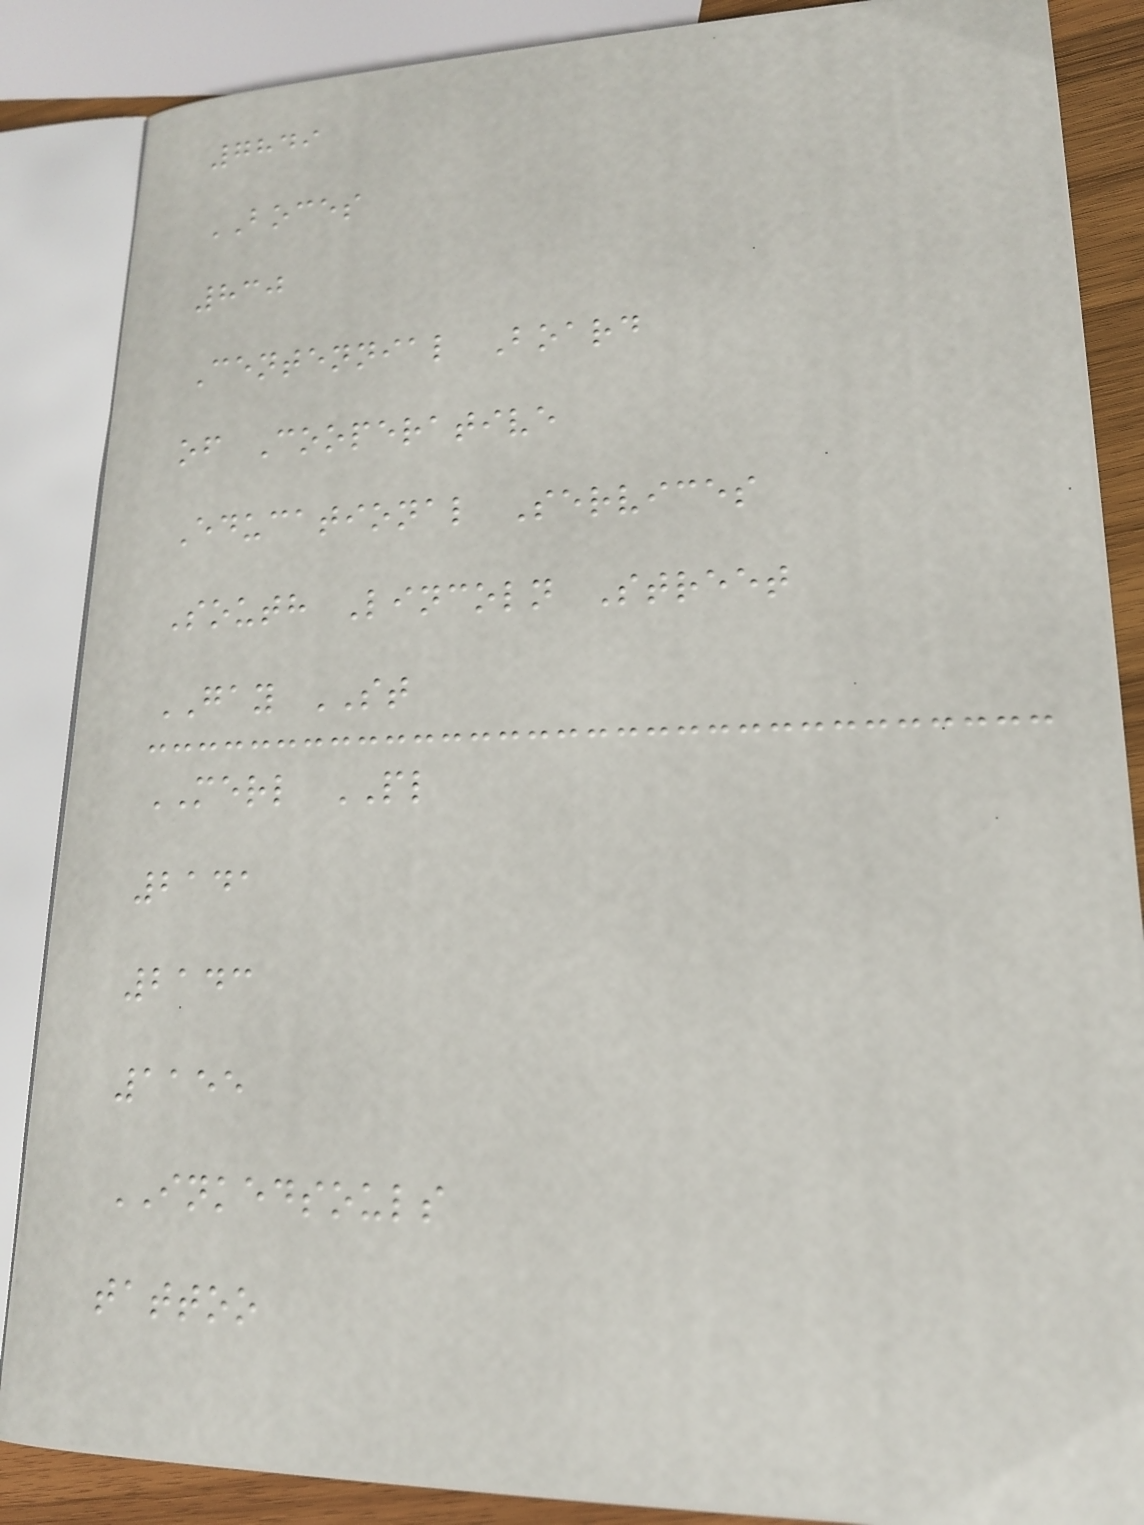7849
BOCES
830
Centennial Board
of Cooperative
Educational Services
South Lincoln Street
GAY ST
MERL PL
2141
2143
1155
INKEDSOULS
tattoo
